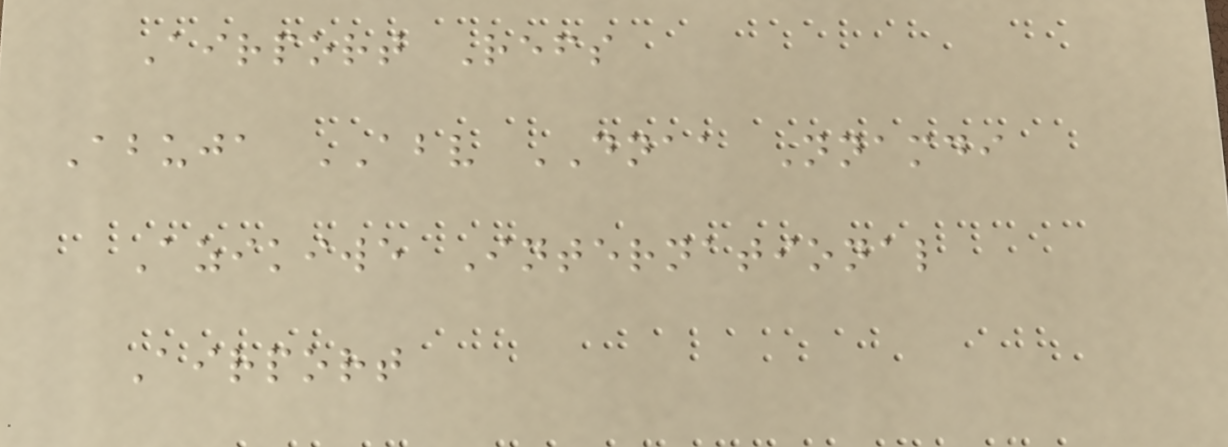Airport Refs
Abuja ABV DNAA Nnamdi
Azikiwe International
Airport
